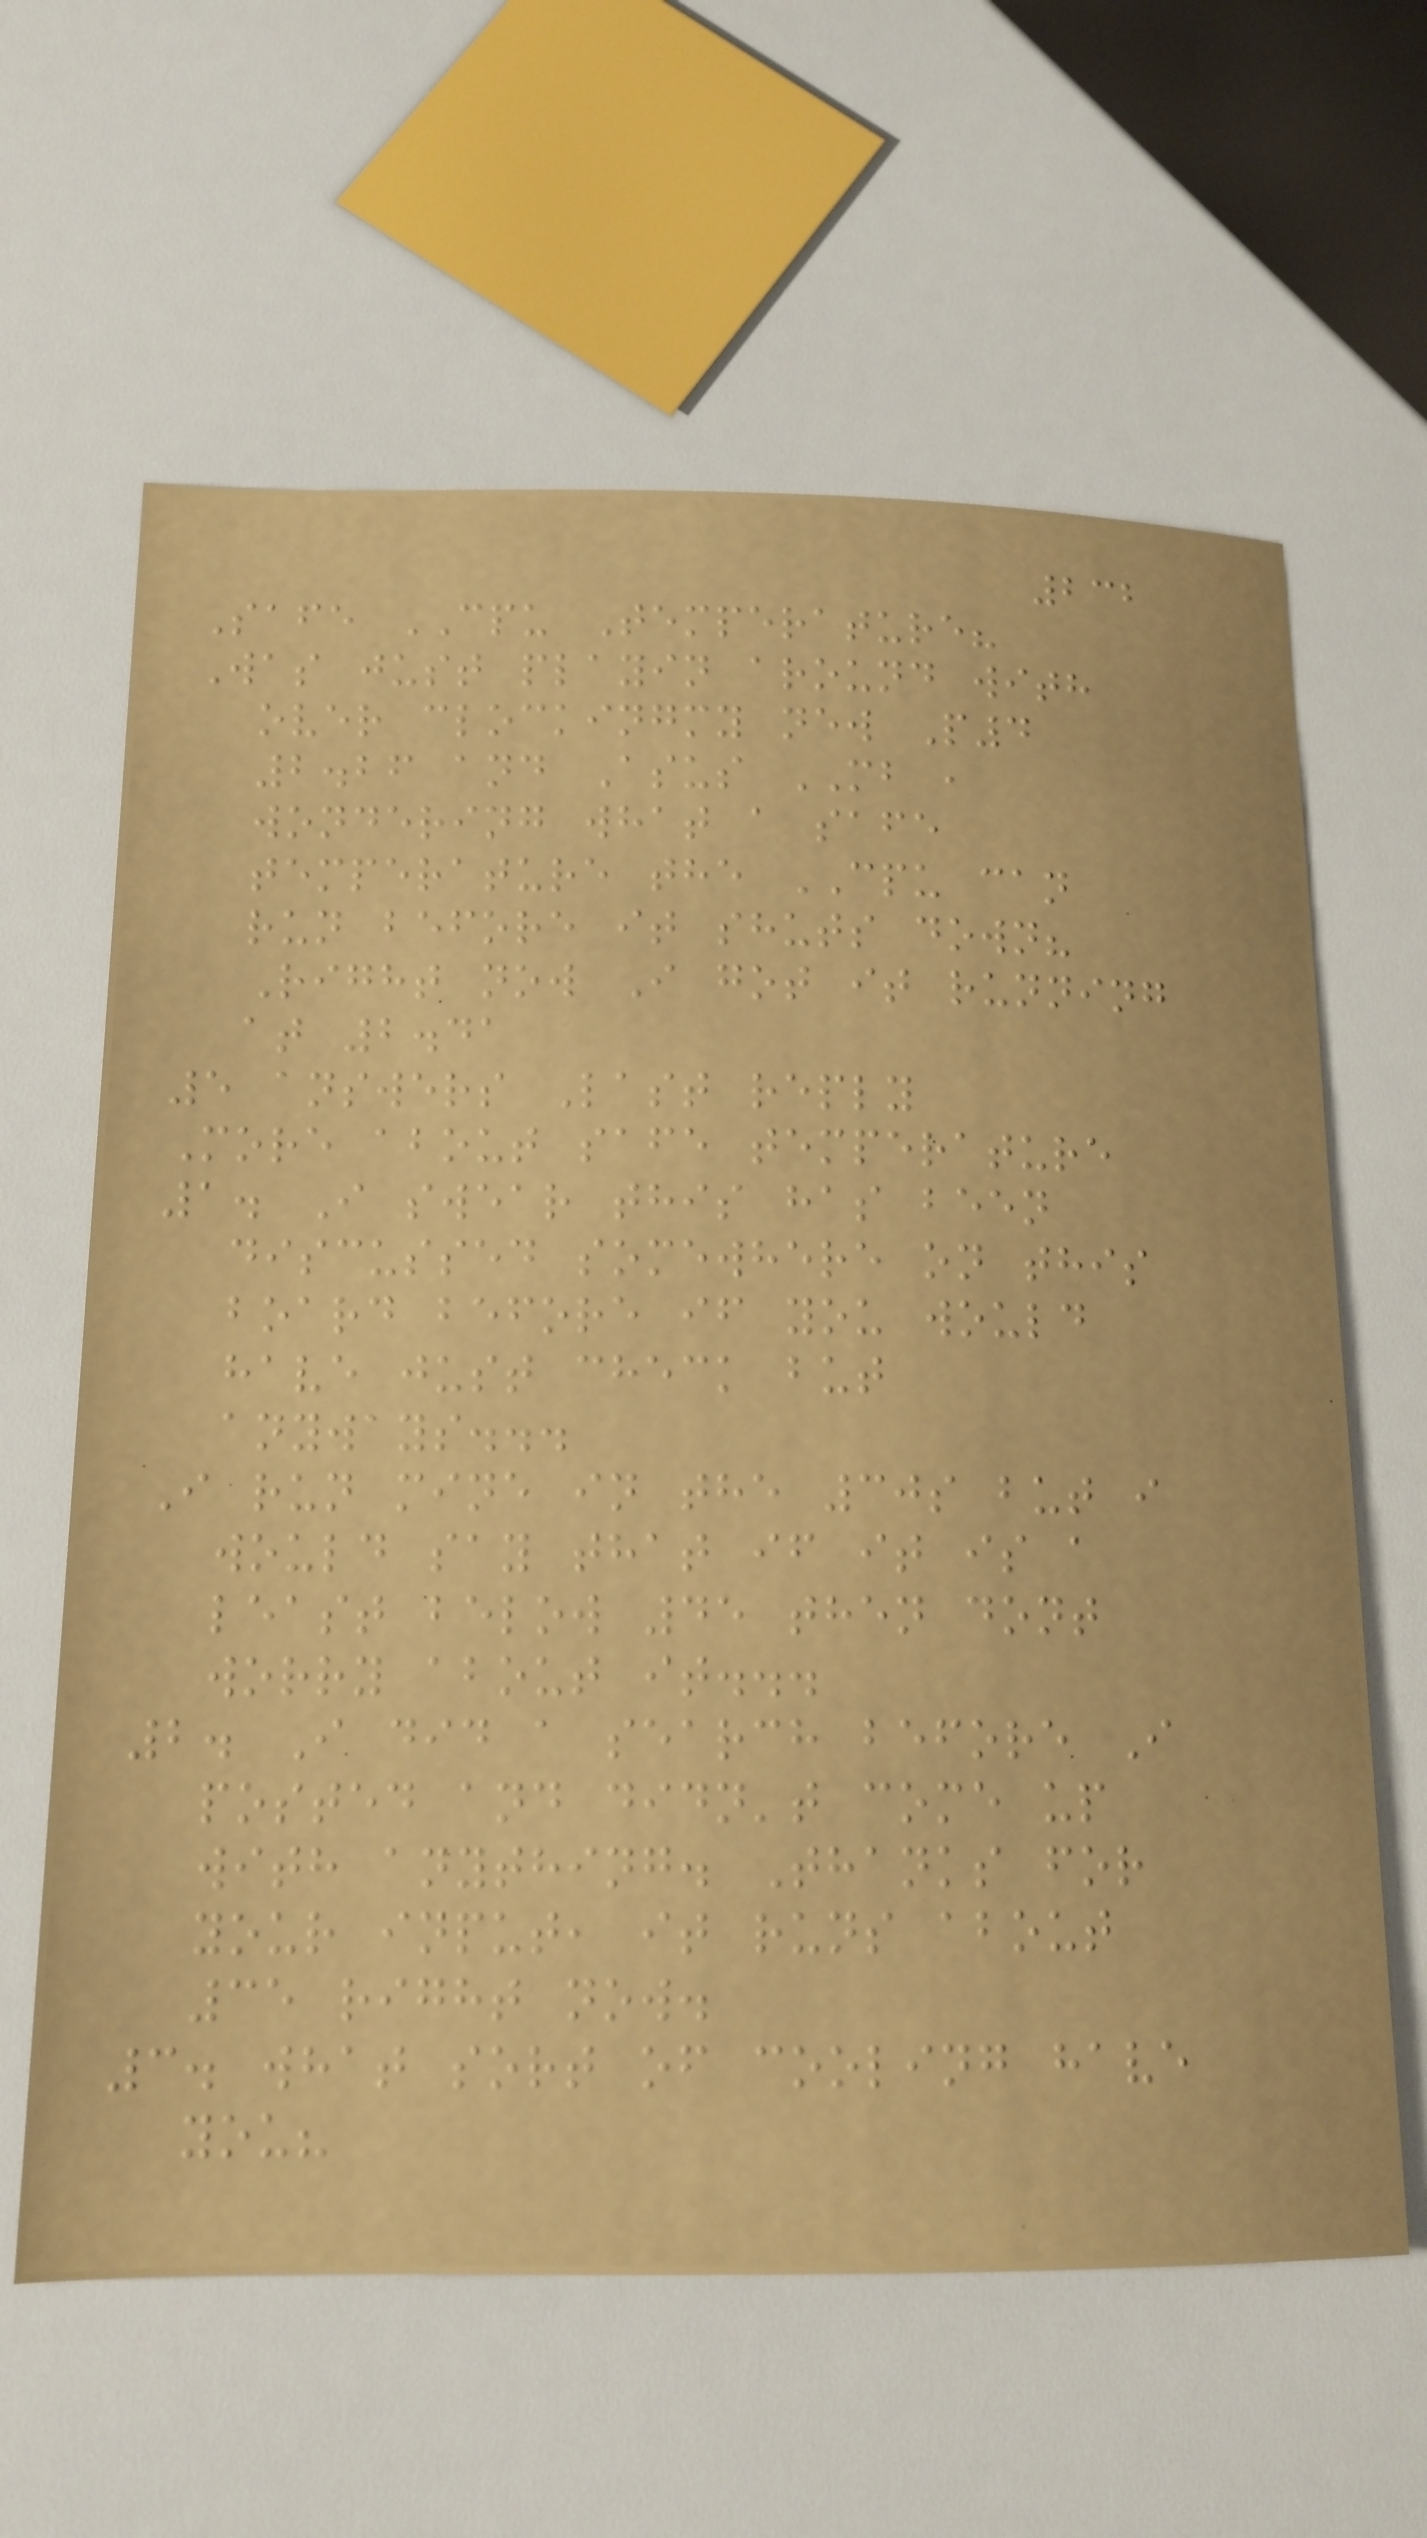232
Safe CPU Temperature?
Was just playin around with
over clockingmy new P4
2.26 and Asus MB ,
wondering what a safe
temperature the CPU can
run before it shuts down?
Right now I got it running
at 2.41
5 answers Last reply
More about safe temperature
1. I swear this has been
discussed somewhere on this
board before if you would
have just check but
anyways...
I run mine in the 30s but i
would say that if it is a
least below 45 then dont
worry about it...
2. I did a search before I
posted and didn't come up
with anything. Thanks for
your input, it runs about
35 right now.
3. what sort of cooling have
you?
